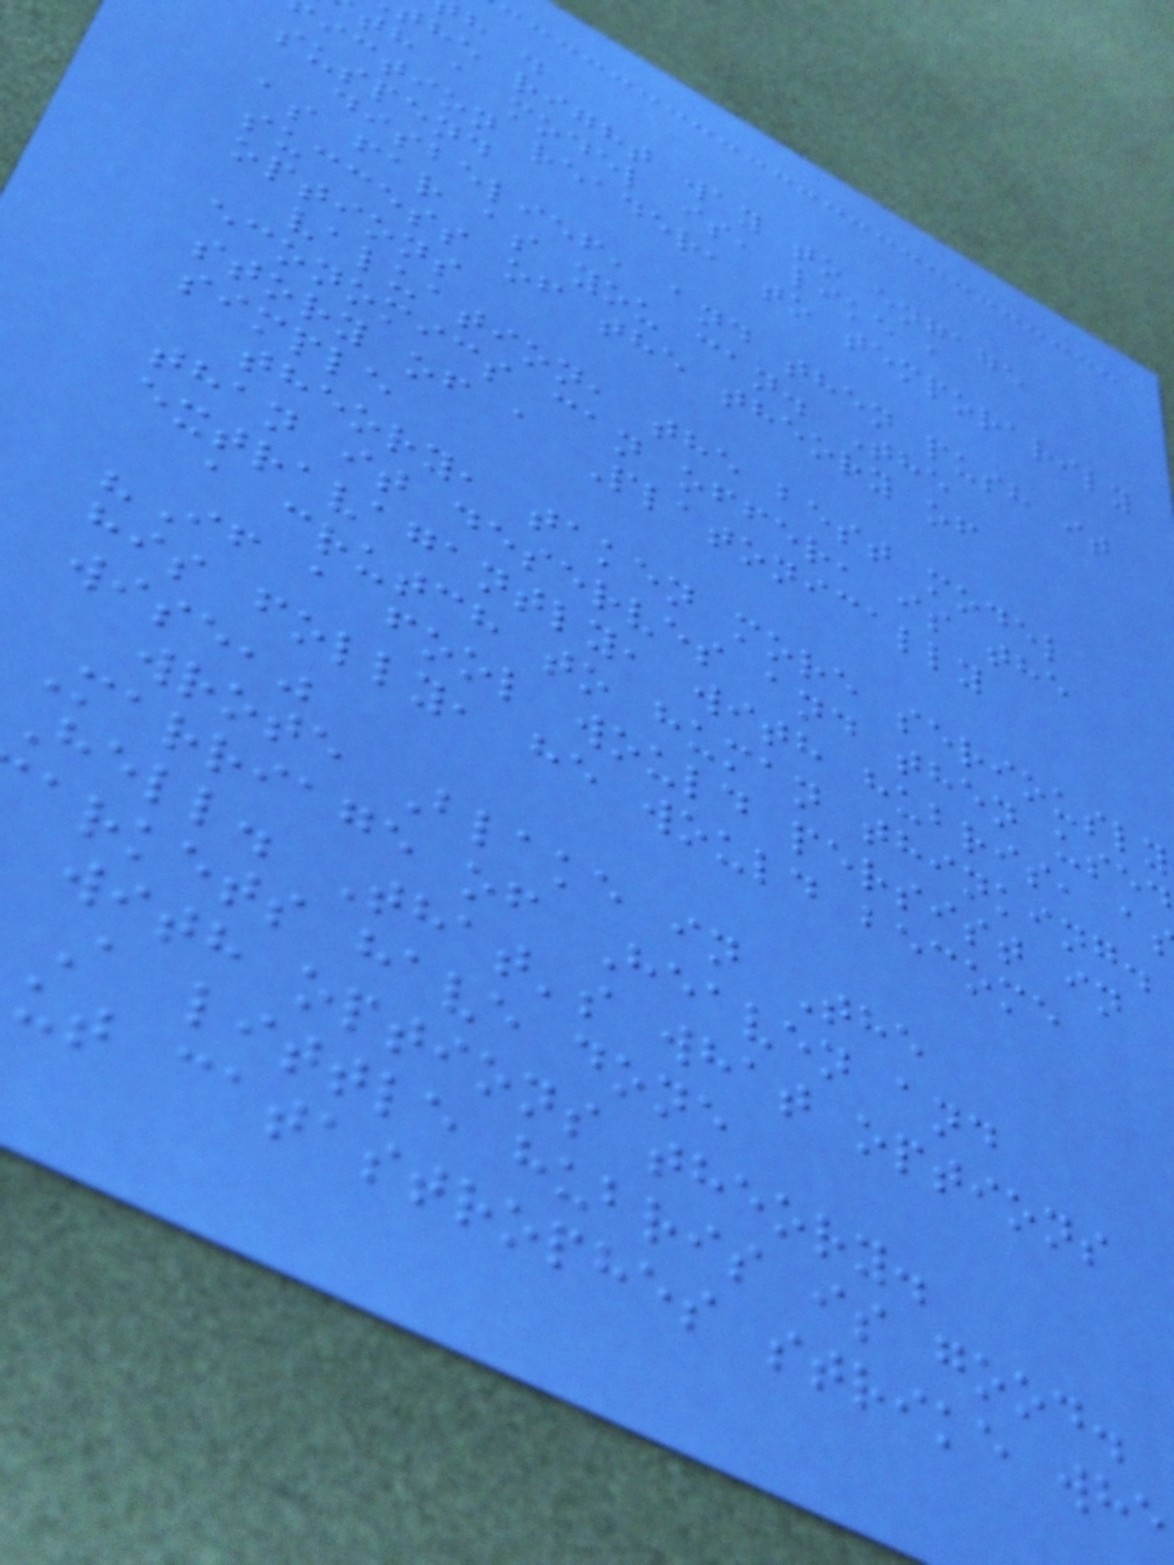he right way to engage
th a model is, like a
iction reader, to temporarily
suspend
disbelief, and then push it
as far as you can. The
success of the theory of
options
valuation, the best model
economics can offer, is the
story of a Platonically
simple
theory, taken more seriously
than it deserves and then used
extravagantly, with hubris, a
a crutch to human thinking.
"If a fool would persist in
his folly, he would become
wise,"
wrote Blake in The
Marriage of Heaven and
Hell. That's what options
arkets have done
with options theory.
A little hubris is good.
ut catastrophes strike whe
